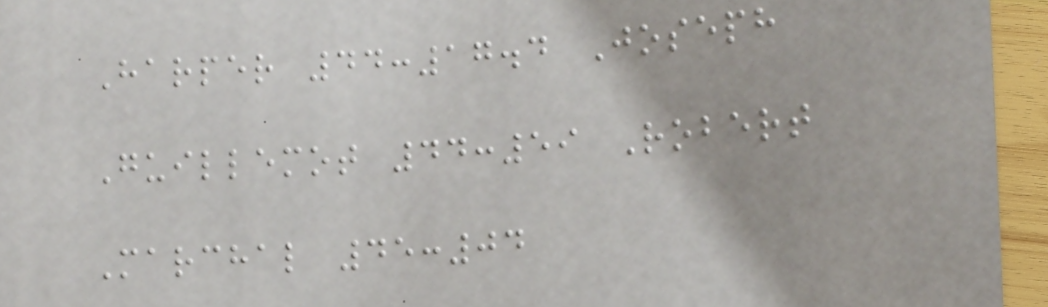Harper 44:17.4 Joseph
Guillemot 44:59 Robert
Marchal 45:04
